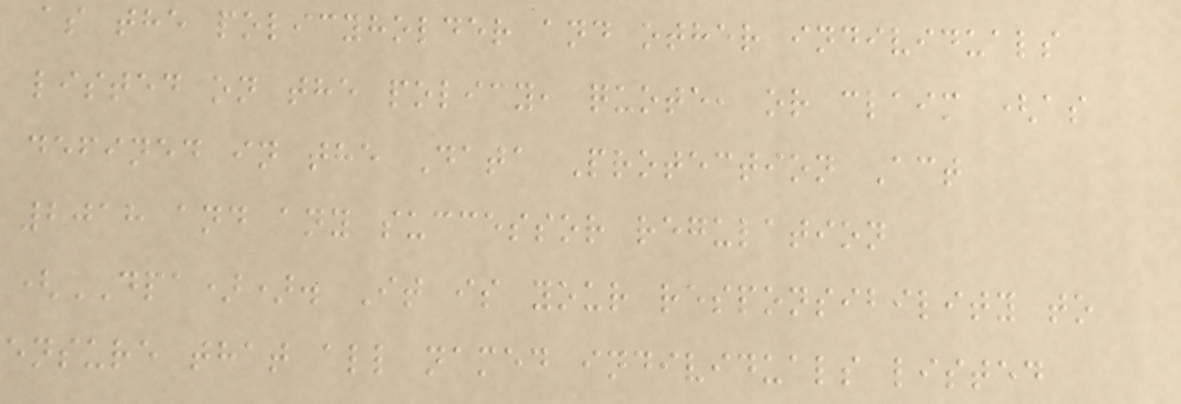as the policyholder and other individuals
listed on the policy, quote, or claim (as
defined in the Data Protection Act
2018 and any successor regulation
(DPA)). It is your responsibility to
ensure that all named individuals listed
